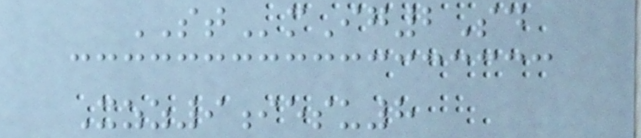STmIg2Sd
Xzz9iesu8
